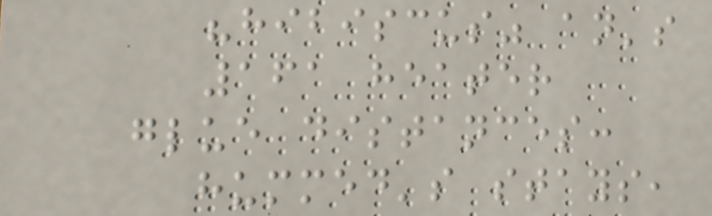"hibiscus" an's
161 heater
glue distances:
hummed's stays,
